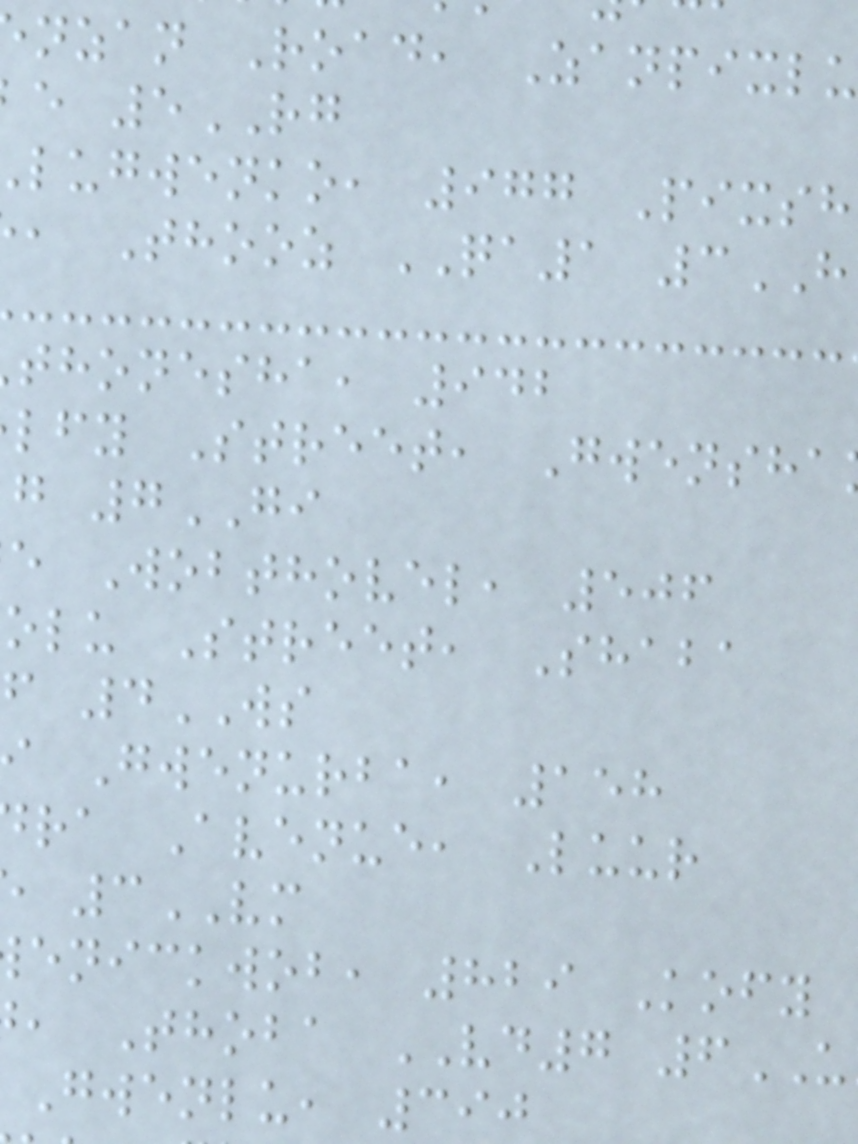nzan Road, Zanpixlu
e 5RG
lugwenko, 977 Pixsh
, Thooz QA1 3
thonesha, 942
lfy Street, Gwensha
g 7GI
e Wobthovel, 506
olu Street, Shaba
f 4WS
Gwenurba, 158
ra Avenue, Luur
3VM
enickwob, 829 Kofy
, Thoba VD7 6
Gwenlu, 390
